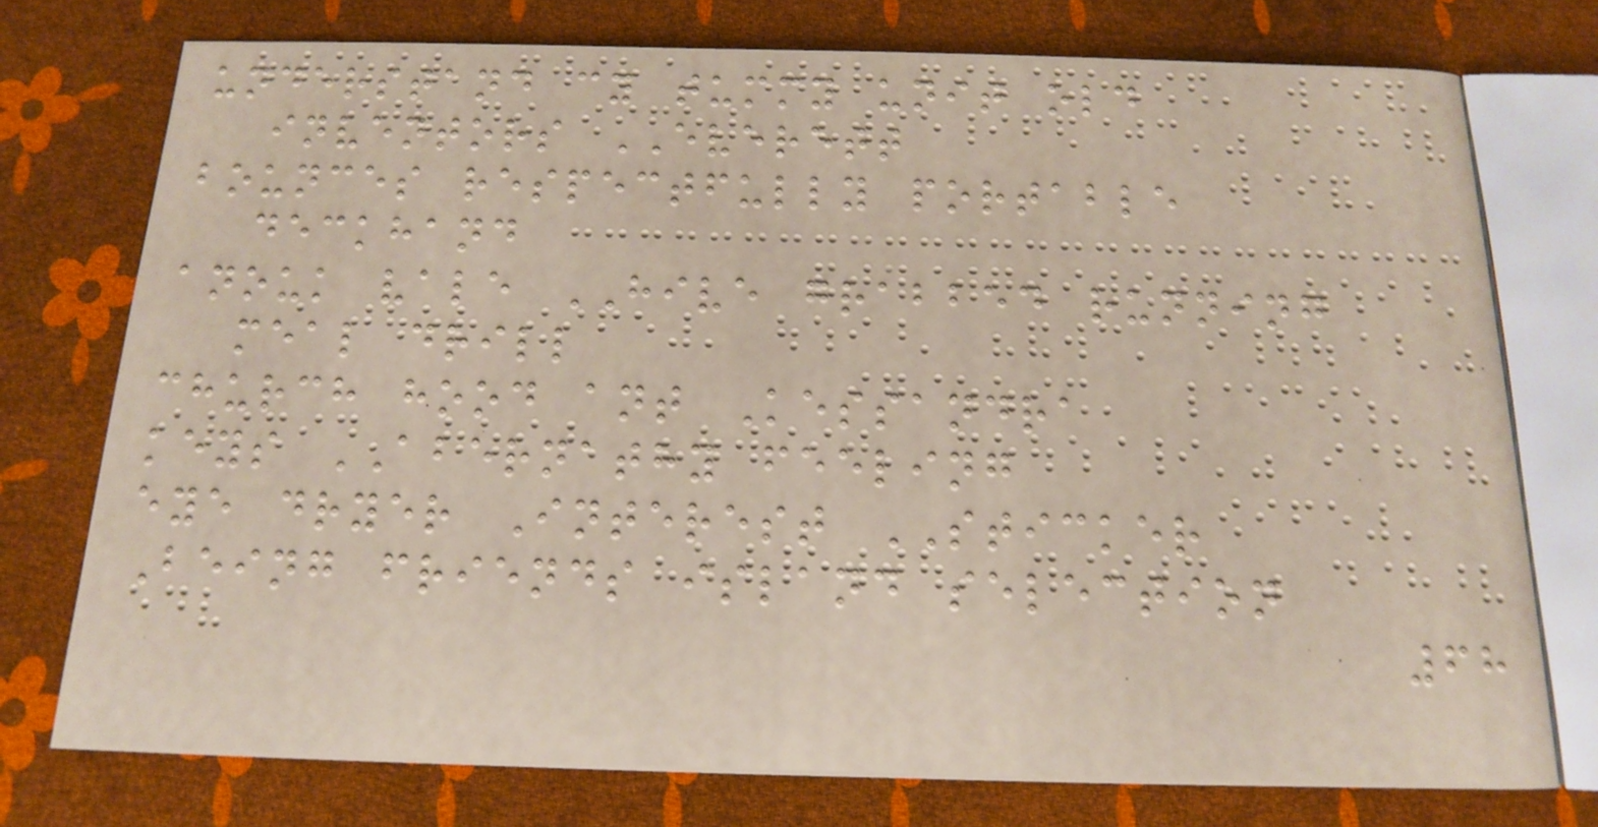understand cy tummy unit old
inventors EVERETT
bounces respectfully portable
deckhand
anouk vale HIVE grabbed running
meal drill
church hood ant Kessandra
keys ABERNATHY feeling
eye dryer Interest STICKER
Being friends island selection
68
